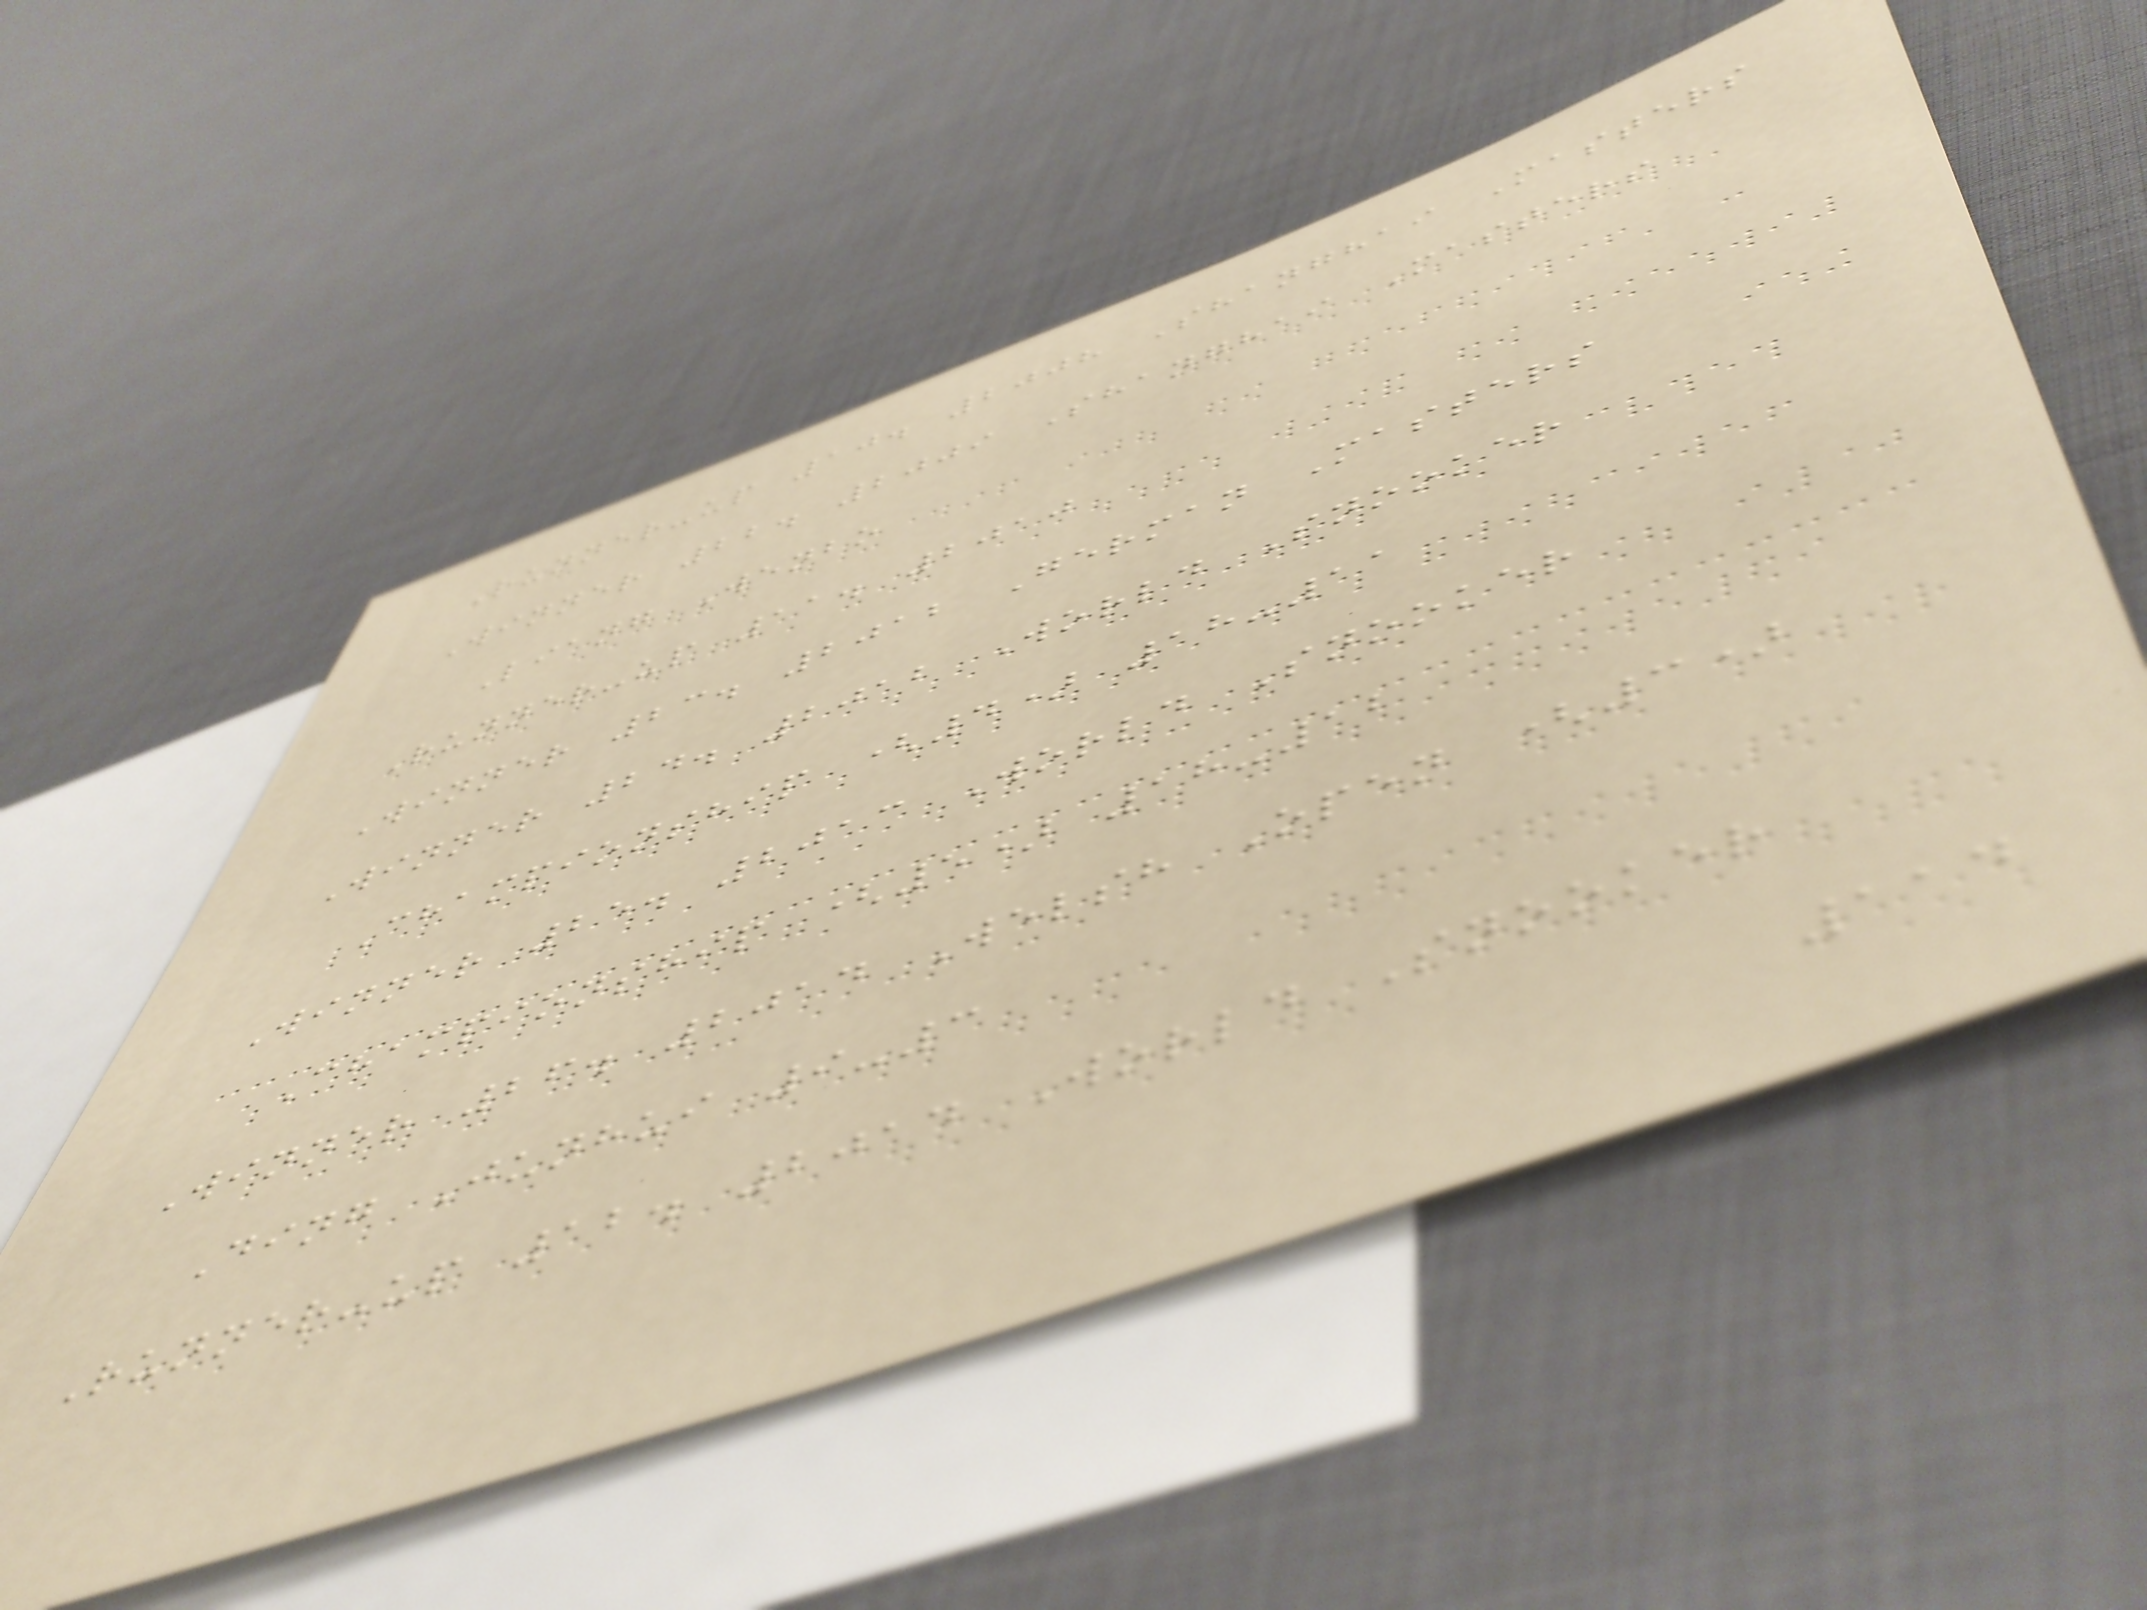Runner-up 10. 2008 Shanghai Masters
Winner 22. 2009 Shanghai Masters
Liang Wenbo
Runner-up 11. 2010
Winner 23. 2012 German Masters
Winner 24. 2012 World Snooker
Championship (4) 18-11
Winner 25. 2013 World Snooker
Championship (5) 18-12
Winner 26. 2014 Welsh Open (3)
Ding Junhui 9-3
Runner-up 12. 2014 World Snooker
114
